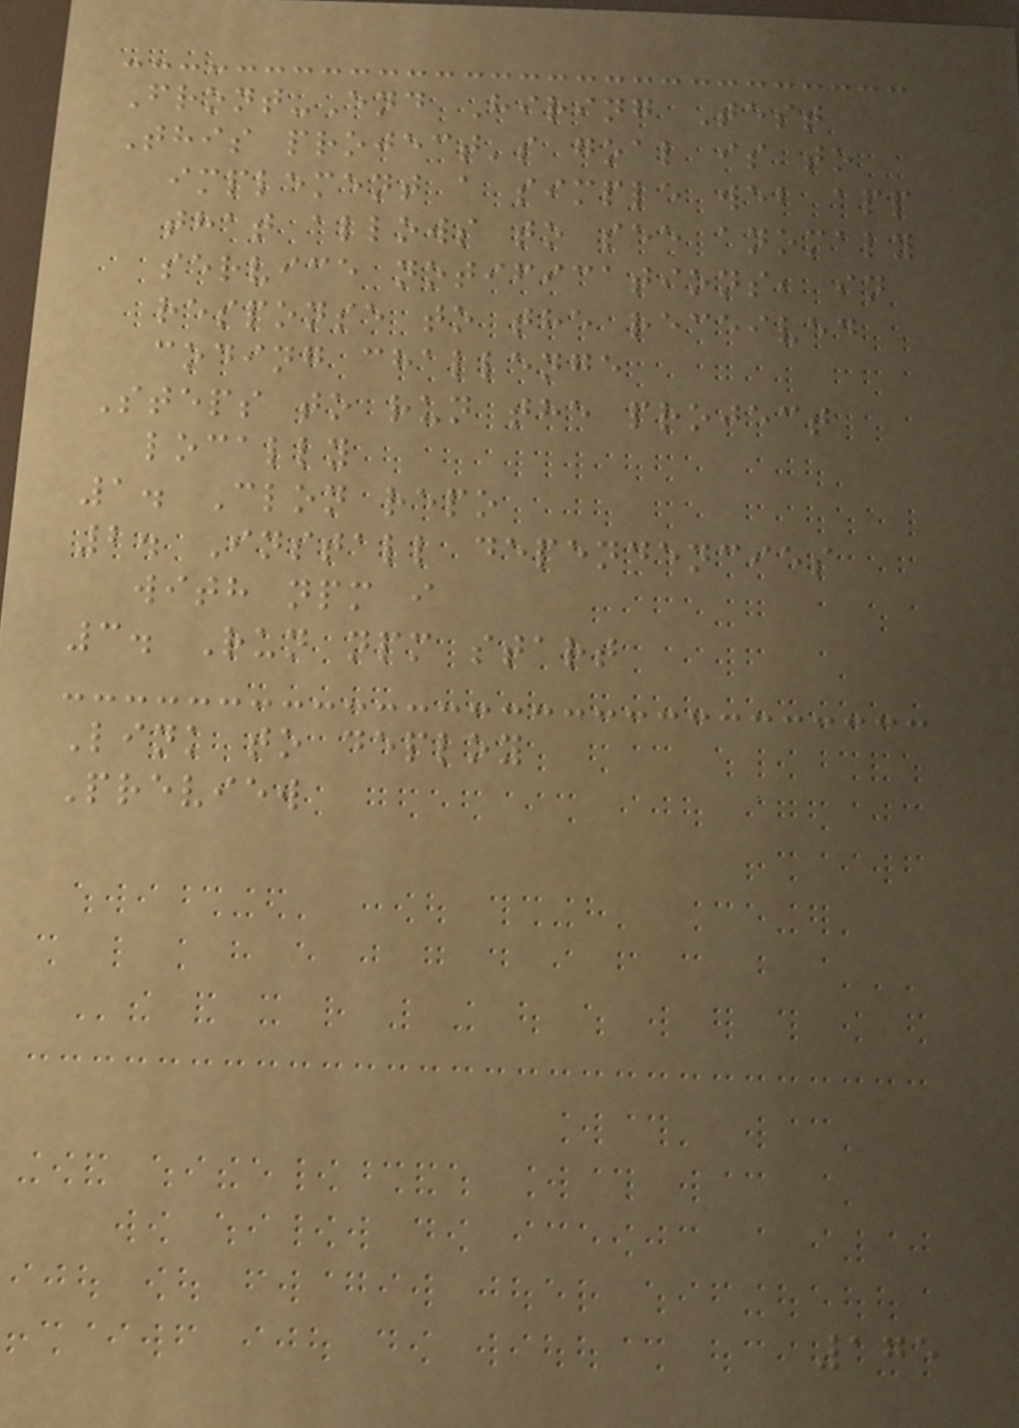Front-End Hiring Test
This project's goal is to
implement a simple web app
that allows to see anomaly
service notifications, in
response to the received
coding challenge
Steps to run the project
locally
1. Clon repo
2. Install dependencies
with npm i
3. Run npm start
Link to deploy
Preview
175
